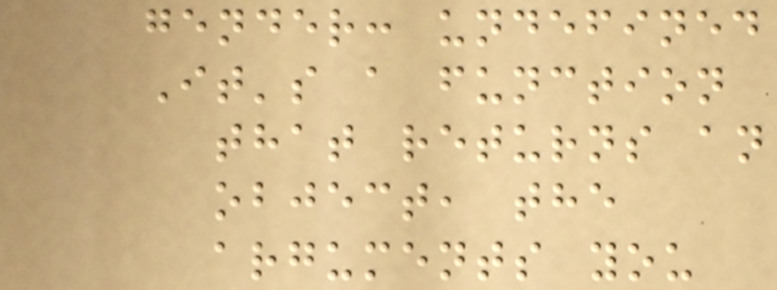gender: undefined
It's a function
that returns an
object, the
arguments you
